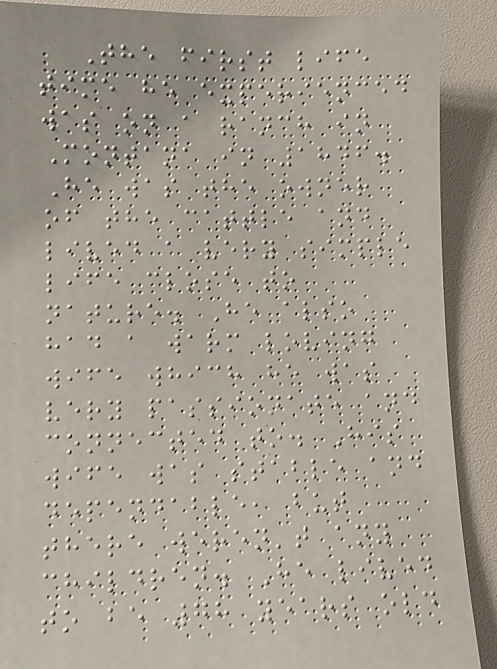The first life
time he experienced
was on a ranch in
Montana in 1846.
He was the owner
of the cattle and
lived a very simple
life close to
nature. He also
had a warm loving
wife which he was
very passionate and
connected to. His
wife was stable and
dependable, but
there weren't any
children. He lived
to be 78 years old
